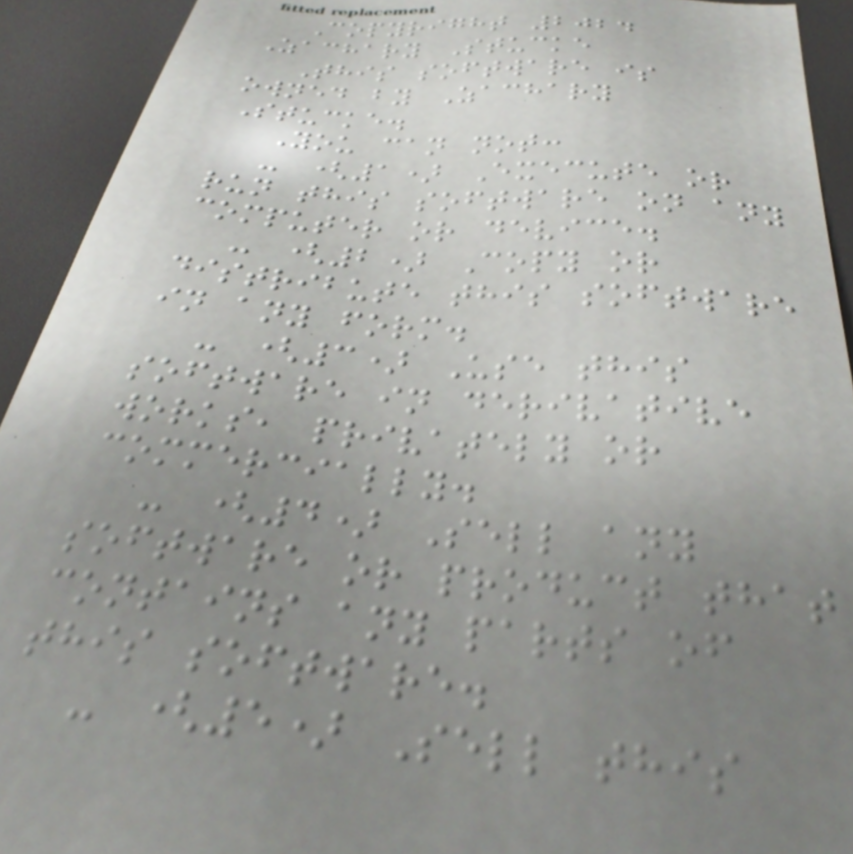Copyright 2024
Zachary Stucke
This software is
owned by Zachary
Stucke.
You can not:
- (1) Execute or
run this software on any
computer or device.
- (2) Copy or
distribute this software
in any form.
- (3) Use this
software in derivative
works, privately or
commercially.
- (4) Sell any
software or product that
contains any parts of
this software.
- (5) Sell this
